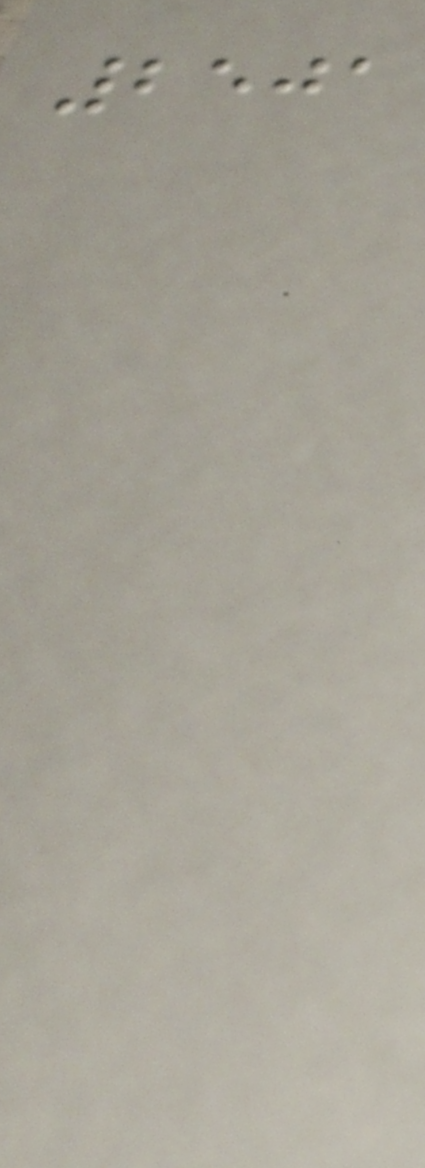2501
